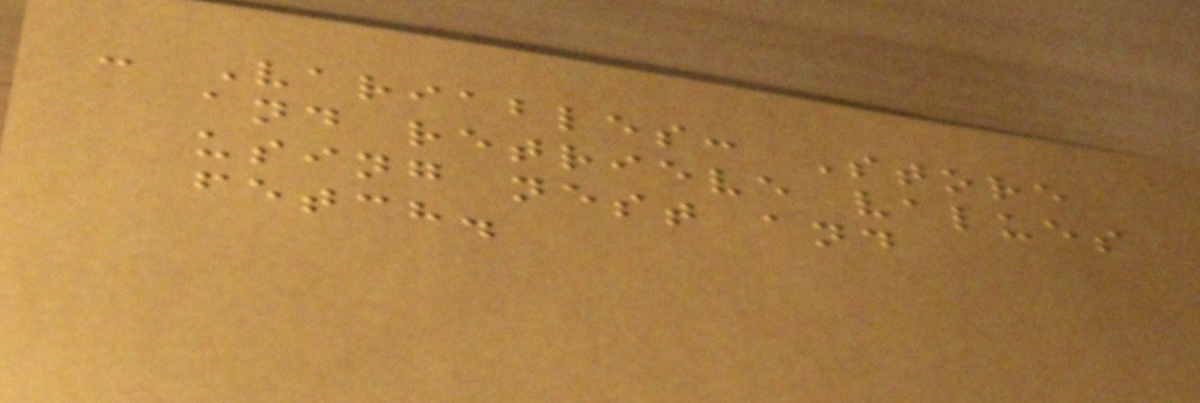- Variables: Store
and retrieve values
using nest and
fetch.
